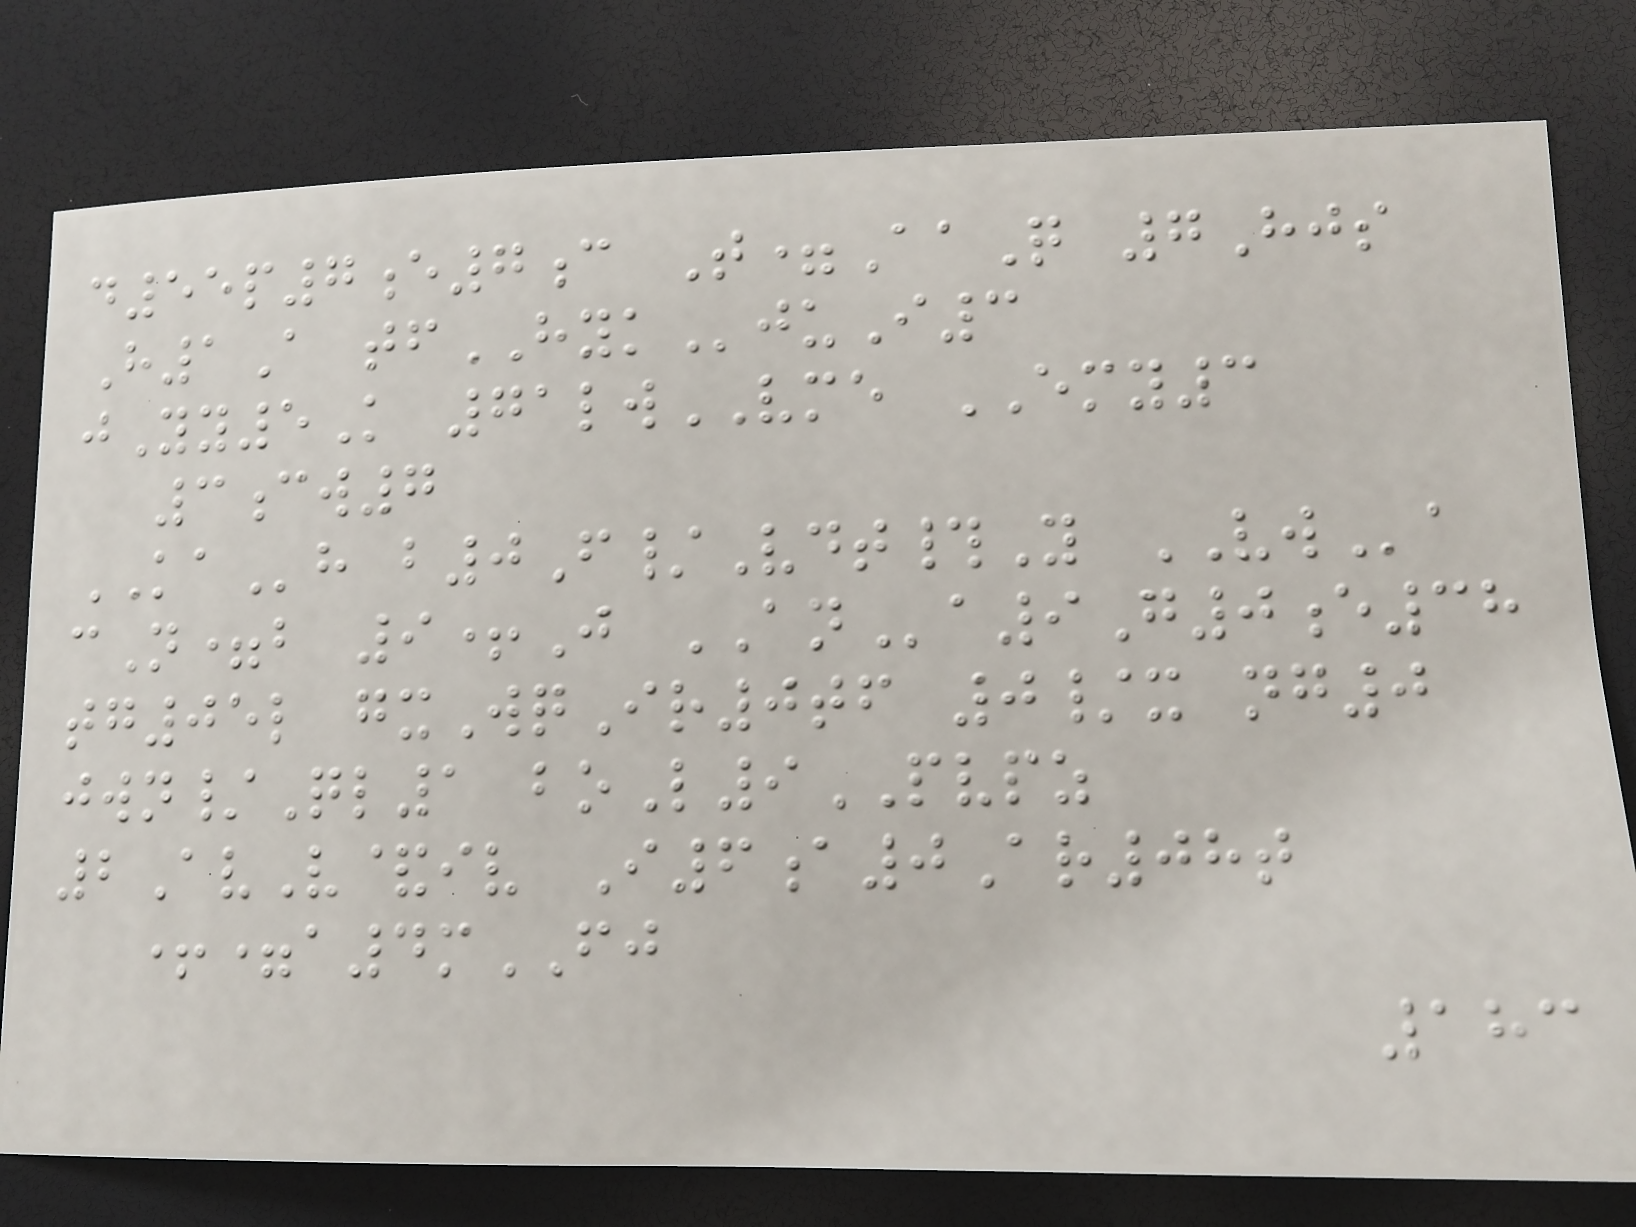d55p7e7c T=AaQ 7Hjs
H1A tfHYKjuI3
jYy5K 71lwVME EMY3
3cw7
KAh b0F/Vdt#Y VWa
cN=b 9+J ANa9G0e38
tg05l gxWqIr0tf 0/x ng0
jwn/Ql1 boL9PVPZ
2AvV&iv I6a0Ar08t
+=a4mFJ
183
